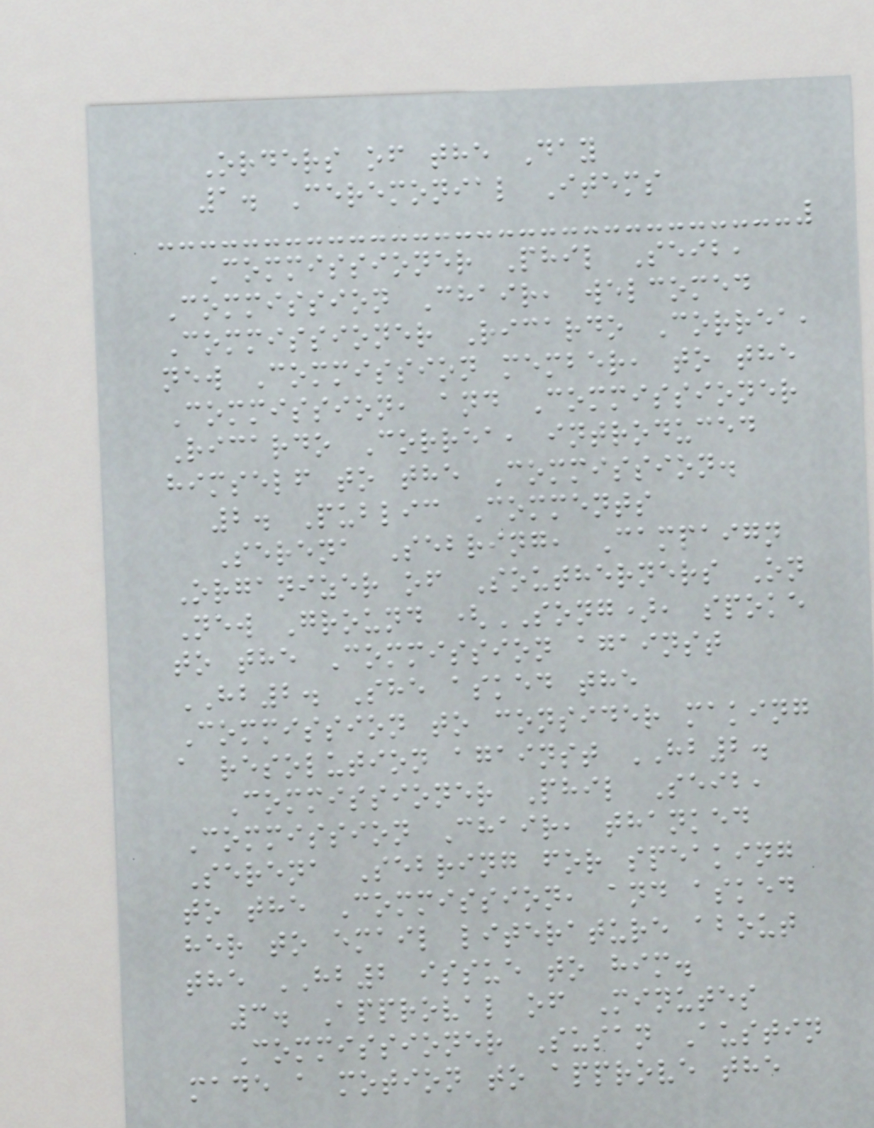Orders of the Day
1. Ceremonial Items
Commissioner Phil Seib,
Commission Chair, welcomed
Commissioner Ricardo Correa,
new Commission member, to the
Commission, and Commissioner
Ricardo Correa, introduced
himself to the Commission.
2. Public Comments
Serena Sebring, Campaign
Organizer of Southerners On
New Ground (SONG), spoke
to the Commission against
HB2. She asked the
Commission to consider making
a resolution against HB2.
Commissioner Phil Seib,
Commission Chair, thanked
Serena Sebring for speaking
to the Commission, and asked
her to email literature about
the HB2 issue to him.
3. Approval of Minutes
Commissioner Susan Austin
made a motion to approve the
